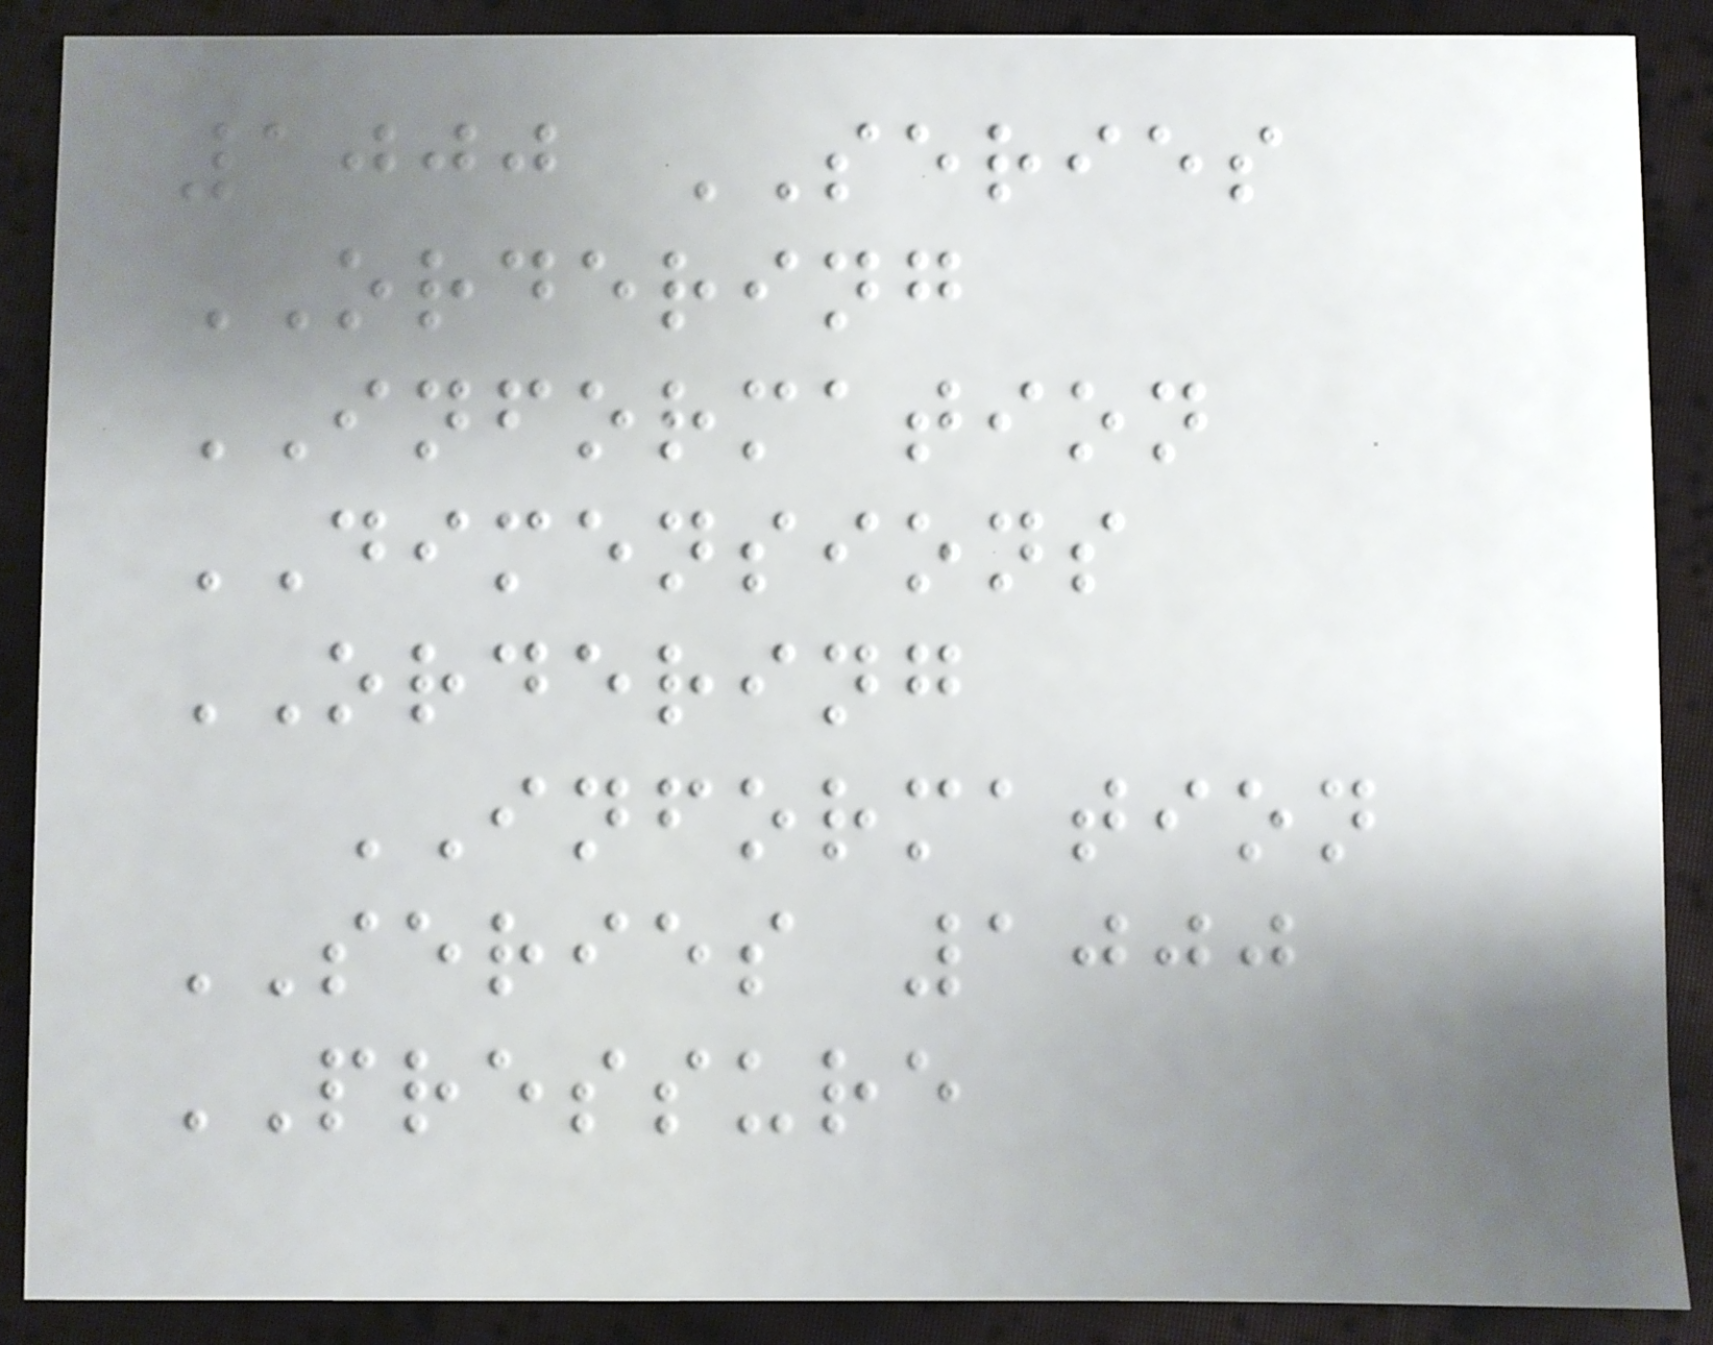1000 SERIES
ORDERING
INFORMATION
DIMENSIONS
ORDERING
INFORMATION
SERIES 1000
PRESSURE
